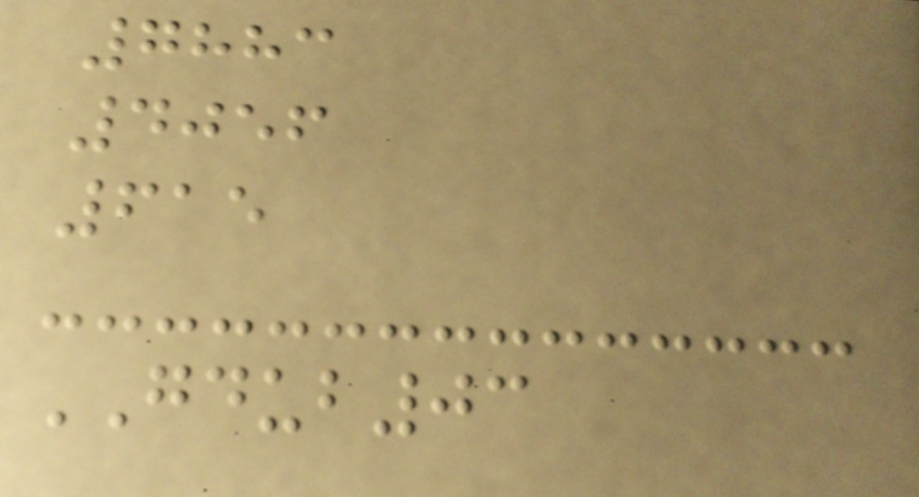7883
4056
615
GDUB03
